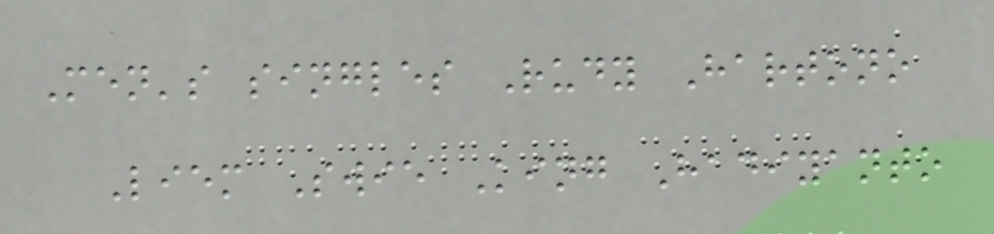Men's singles Rudy Hartono
Liem Swie King Hadiyanto
